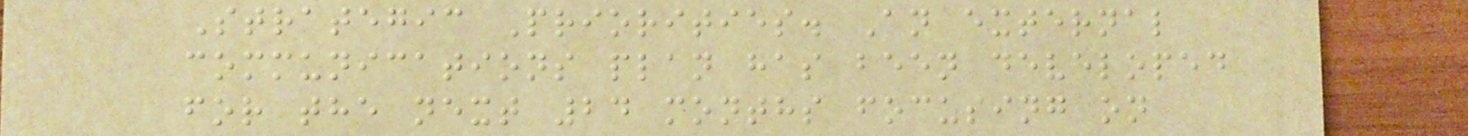Strategic Priorities. An external
communications plan has been developed
for the next 24 months focusing on
